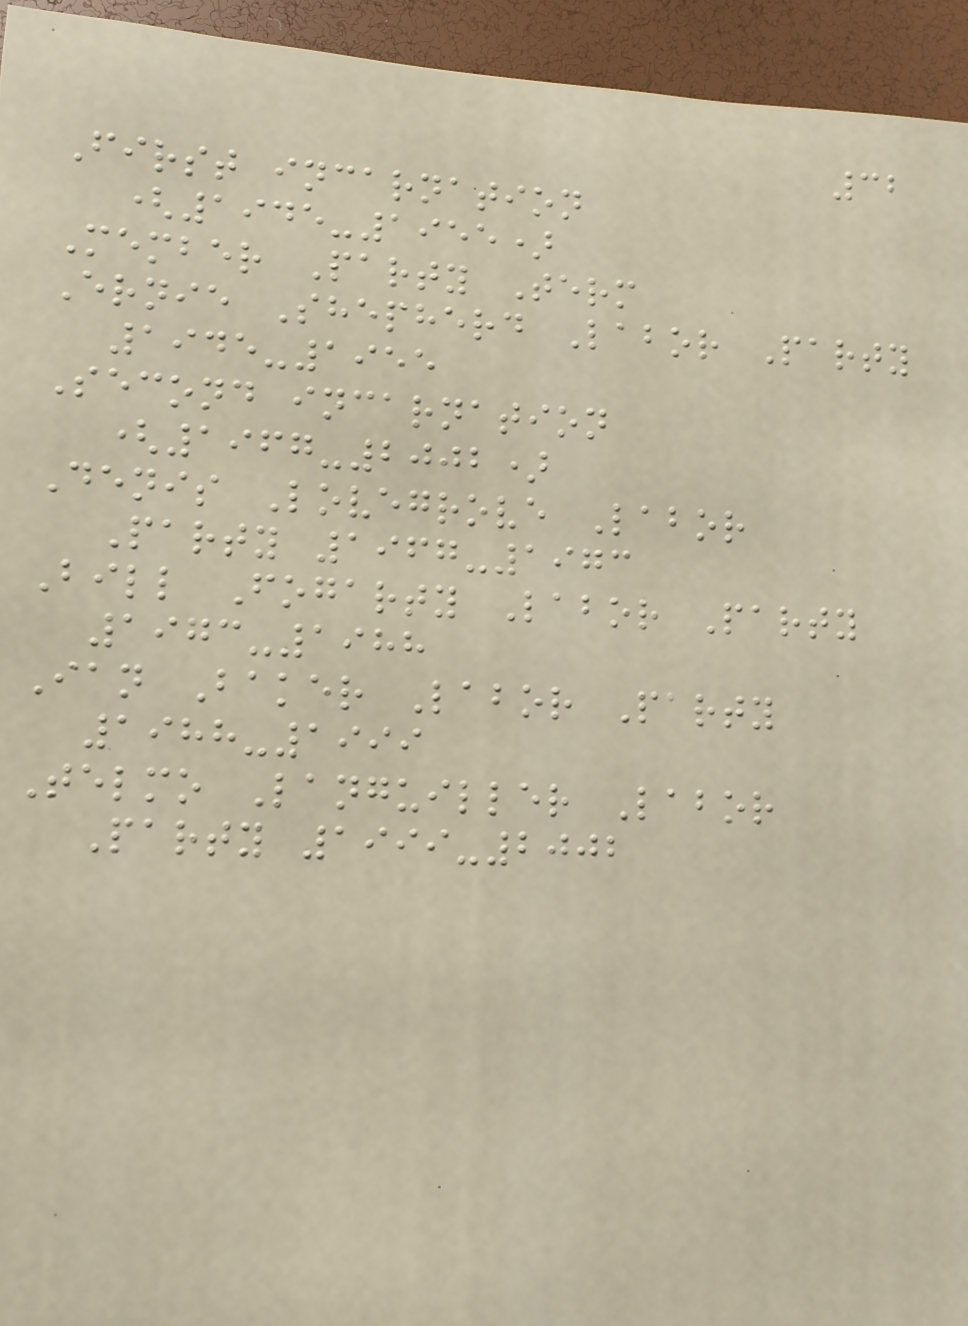32
First incarnation
(1945-1955)
Member Party Term
Ernie Shepherd Labor Party
1945-1955
Second incarnation
(1967-2002)
Denis Lovegrove Labor
Party 1967-1973
Bill Fogarty Labor Party
1973-1988
Ian Baker Labor Party
1988-1999
Telmo Languiller Labor
Party 1999-2002
